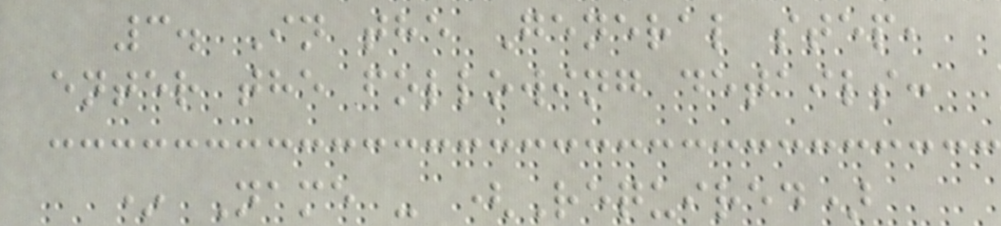3. In the General step,
enter the following details:
* Name - (Required)
